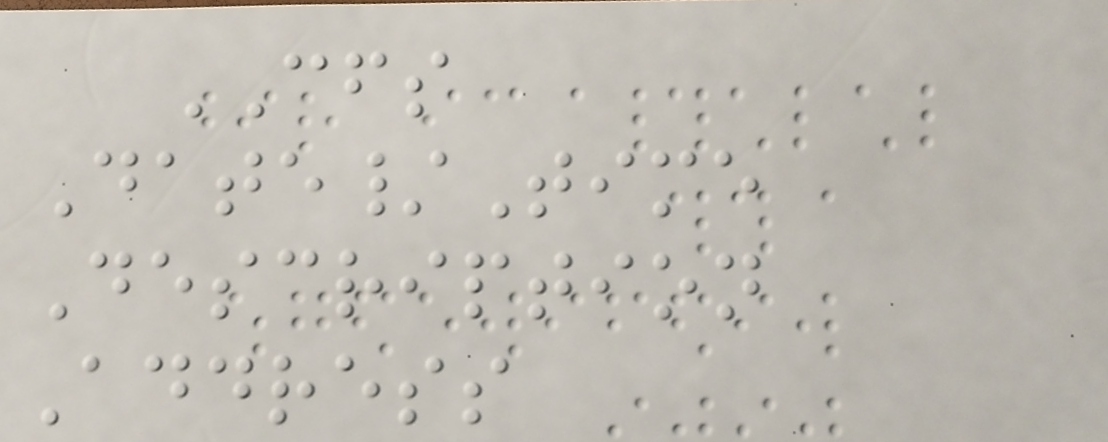CFS
Date/Time
Description
Address
